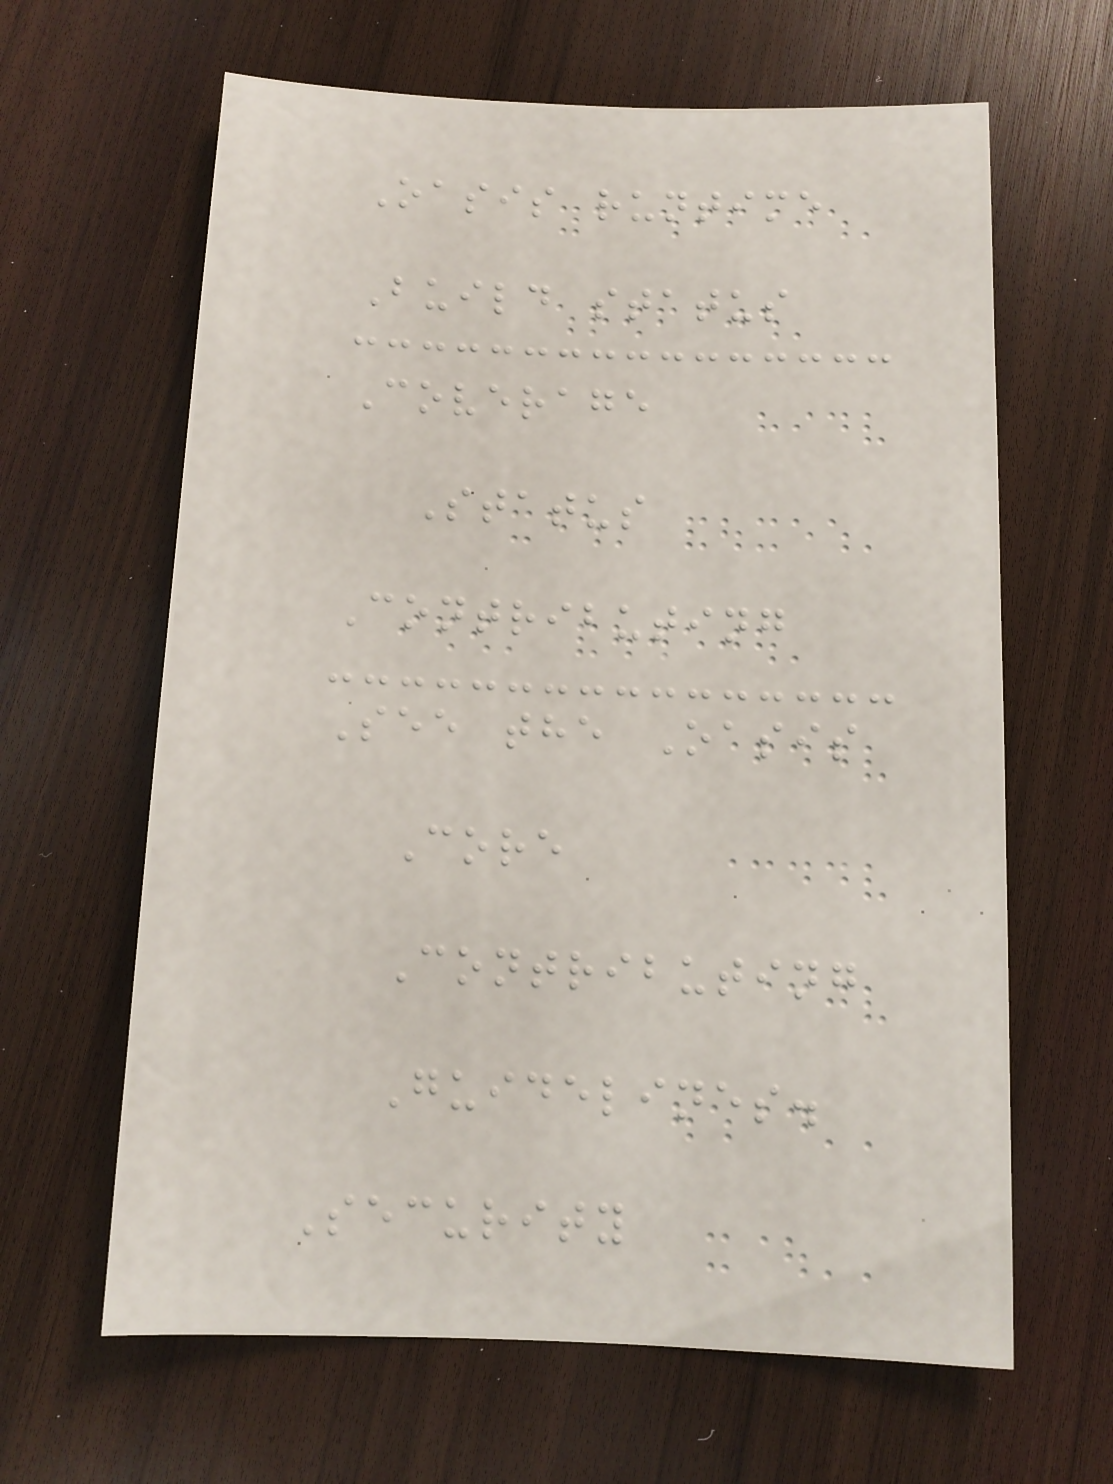Oasis runtime
Build status
Coverage
Status
Contributing
See the Oasis
Core
Contributing
Guidelines.
Security
